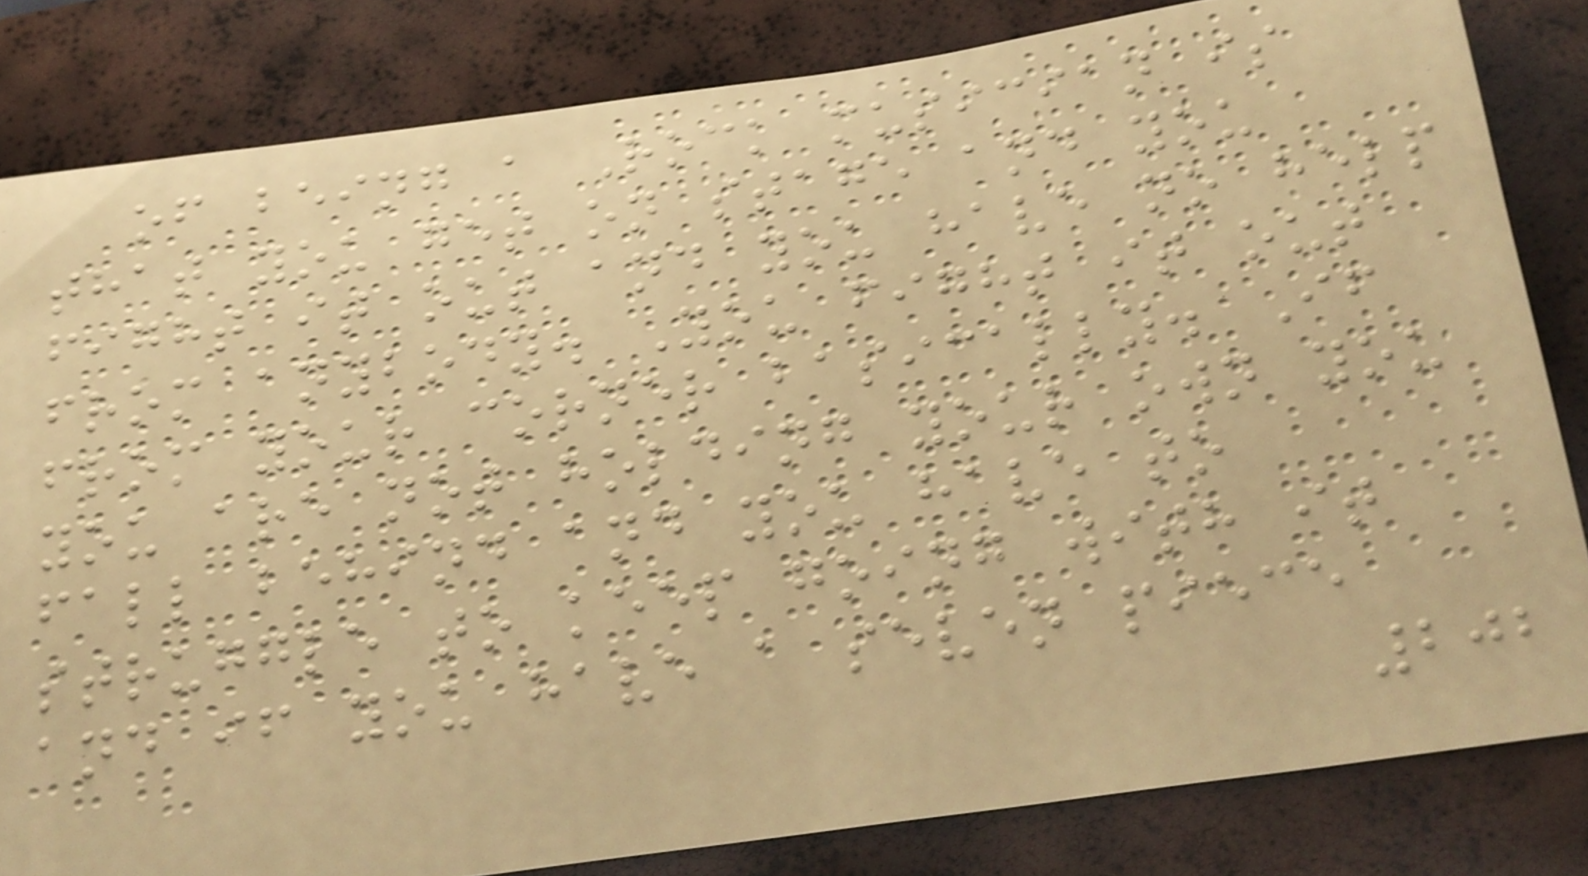of being a Rock musician is
that you get on stage and you
fight it out and you have no help
from anybody. You fight it out
from your corner basically. If
you are not holding your own you
fall behind and you have to
struggle to keep going with it
and if you have a seven piece
202
